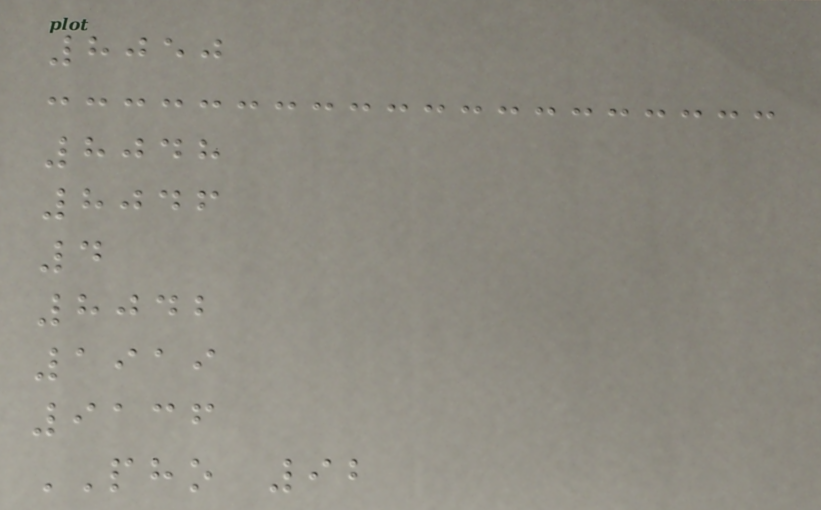8050
8048
8046
4
8042
1919
9136
PHO 92
